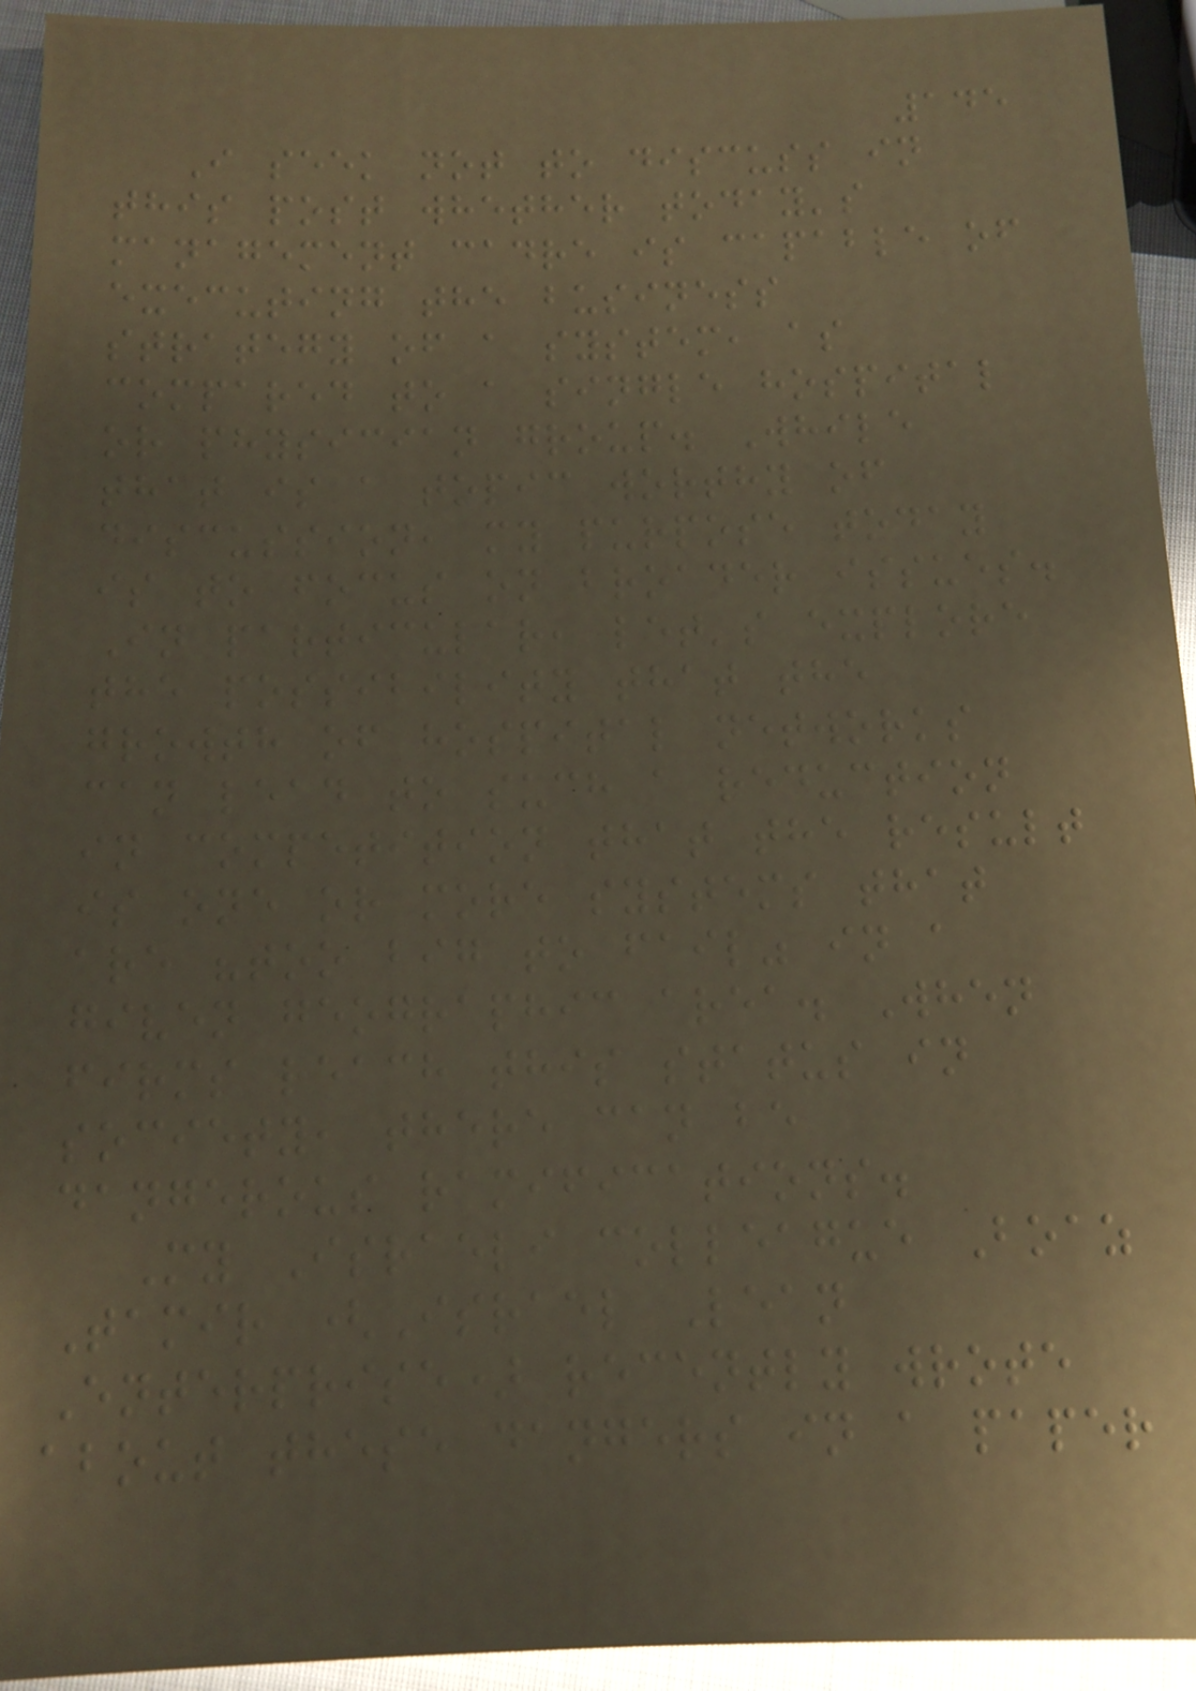145
I seek not to discuss in
this post whether today's
management cadre is capable of
executing the business
strategy of a system, as
compared to a single hospital
or physician group. While
that is a topic worthy of
discussion, my purpose today
is to focus on broader issues.
In particular, let's explore
the possibility that the
growth of hospital networks
can lead to such a reduction
in competition that the result
is one or more systems that
are "too big to fail" in a
given geographic area. When
firms reach this status in
society, there can be
dangerous ramifications.
My Israeli colleague Boaz
Tamir (Israel Lean
Enterprise) recently wrote
about these dangers in a paper
